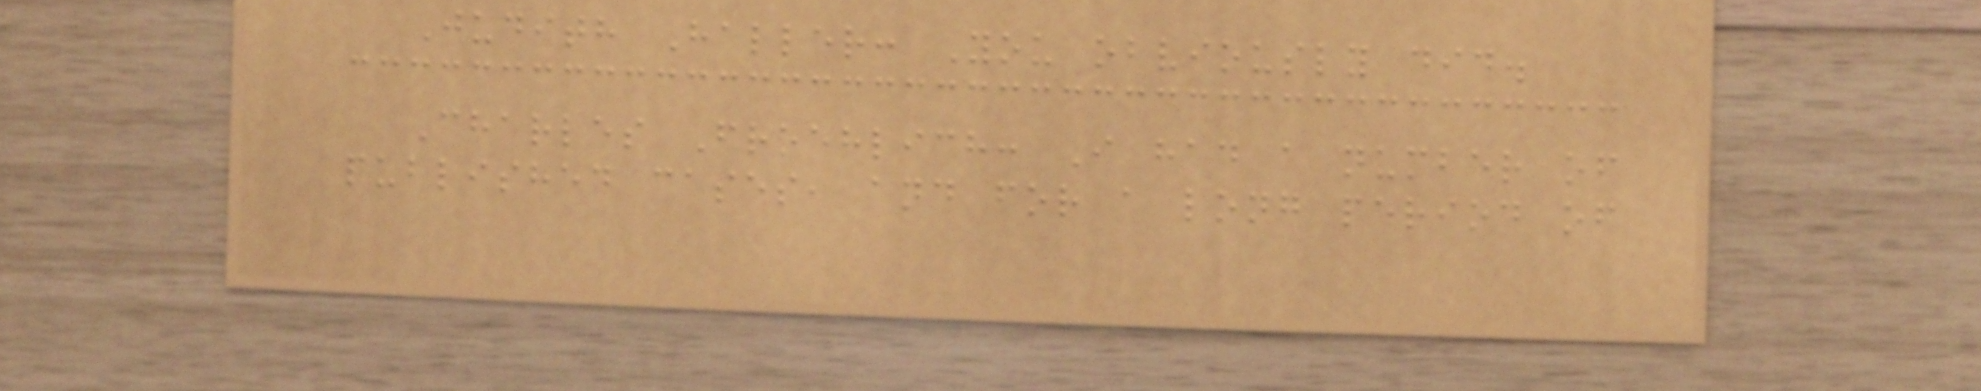Judith Haller: You obviously did.
Charles Froehlich: I had a number of
published cases, and for a long period of
